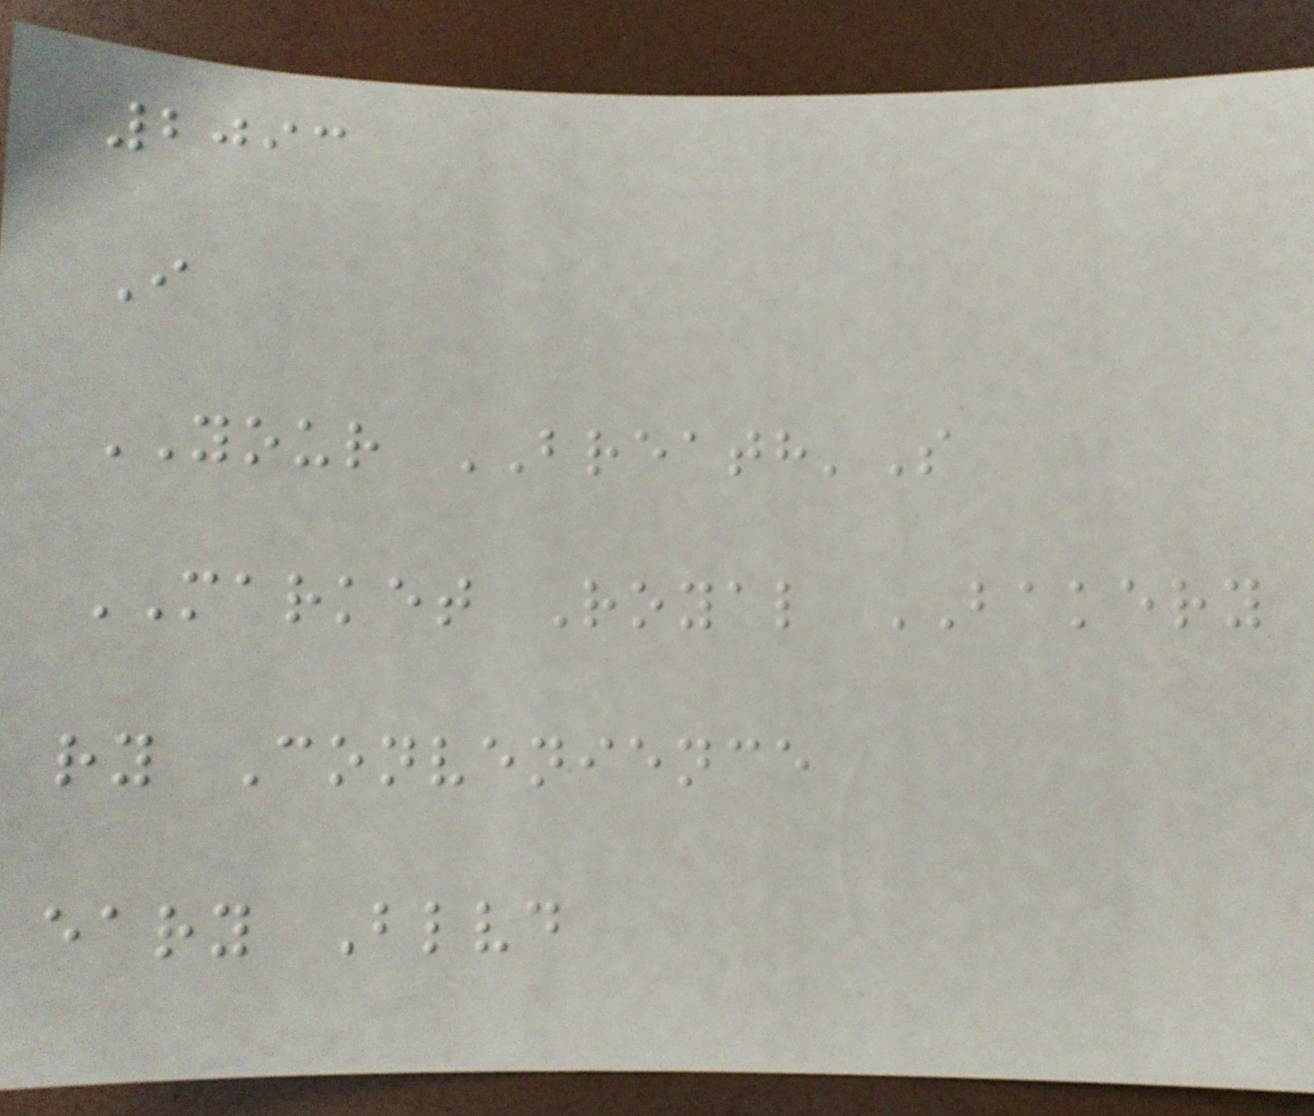2093
I
YOUR BREATH'S
MARKET Royal BAKERY
ry Convenience
eary Blvd
